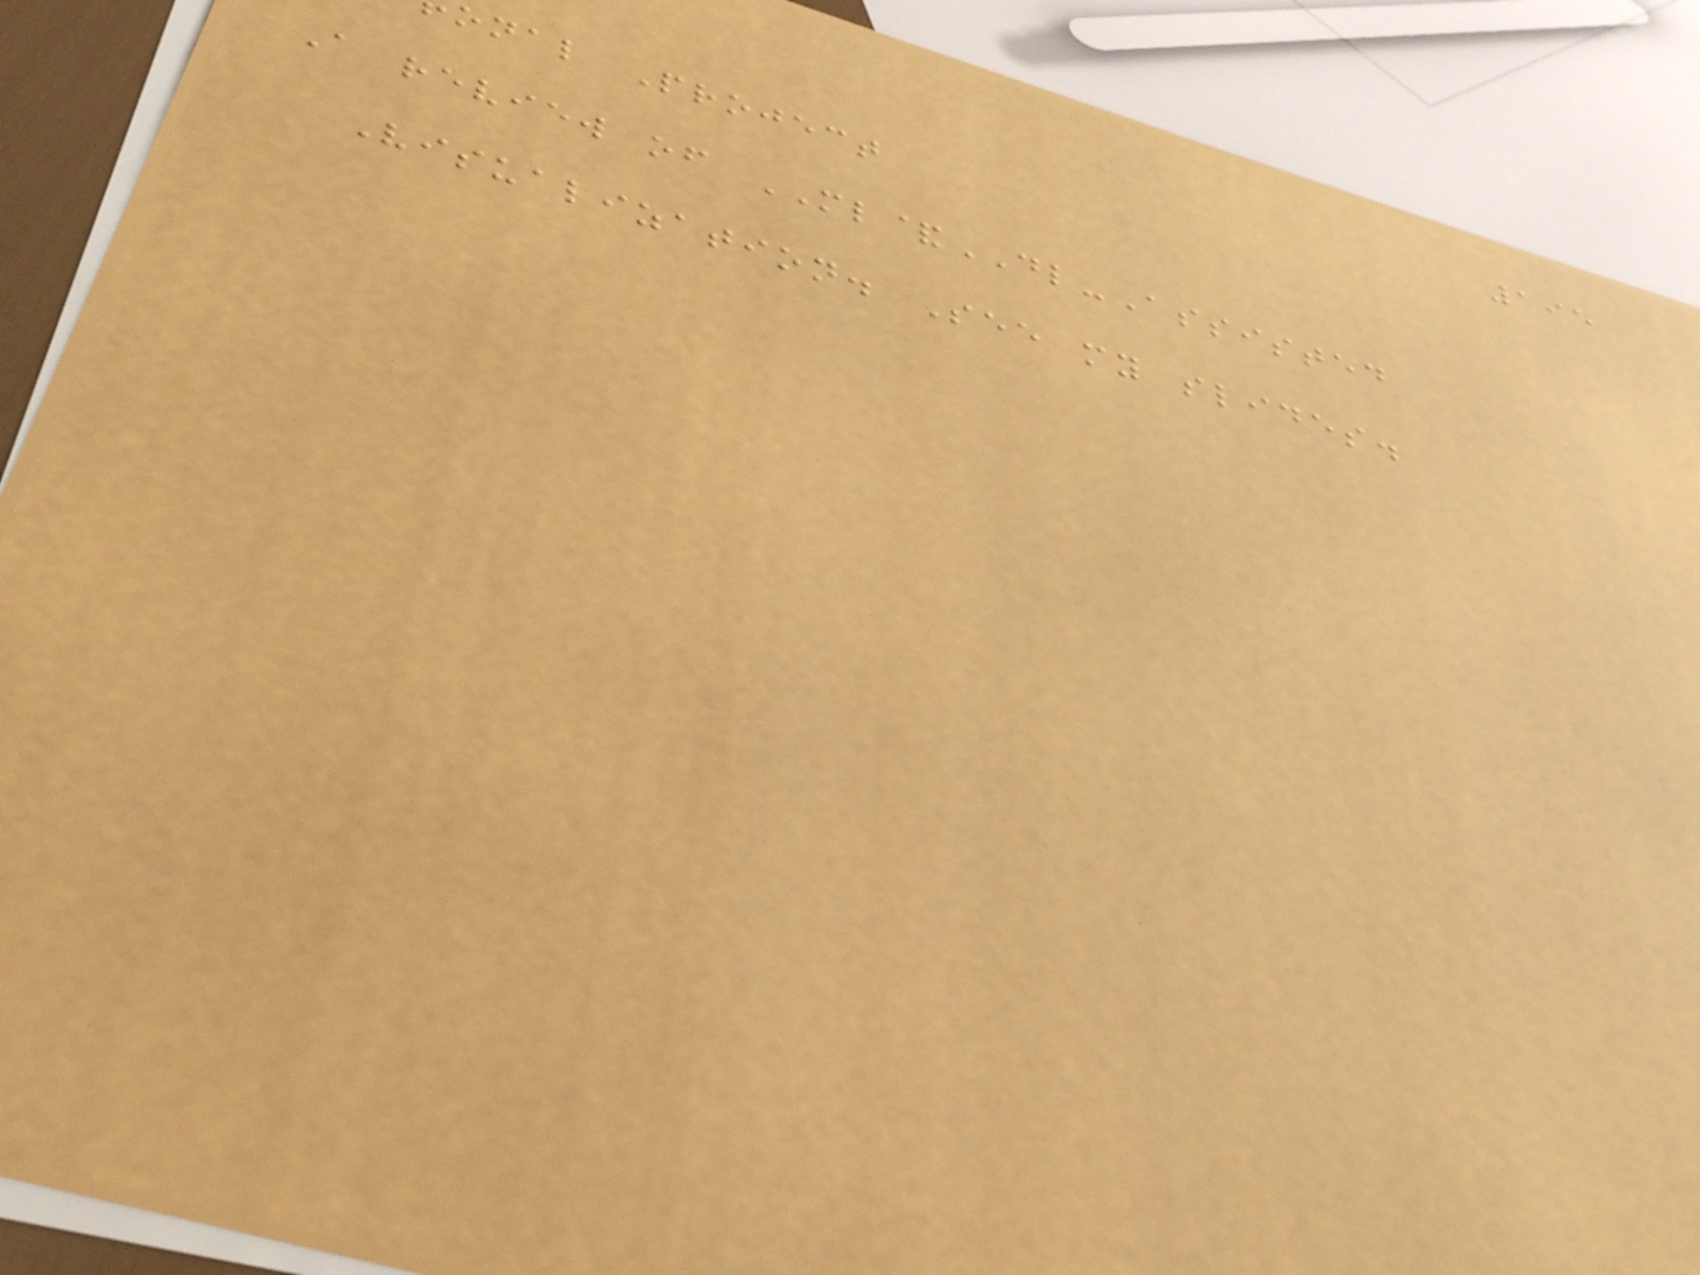195
onal Project
A review of ML&DL-Assisted
Visualization. See my slides.
